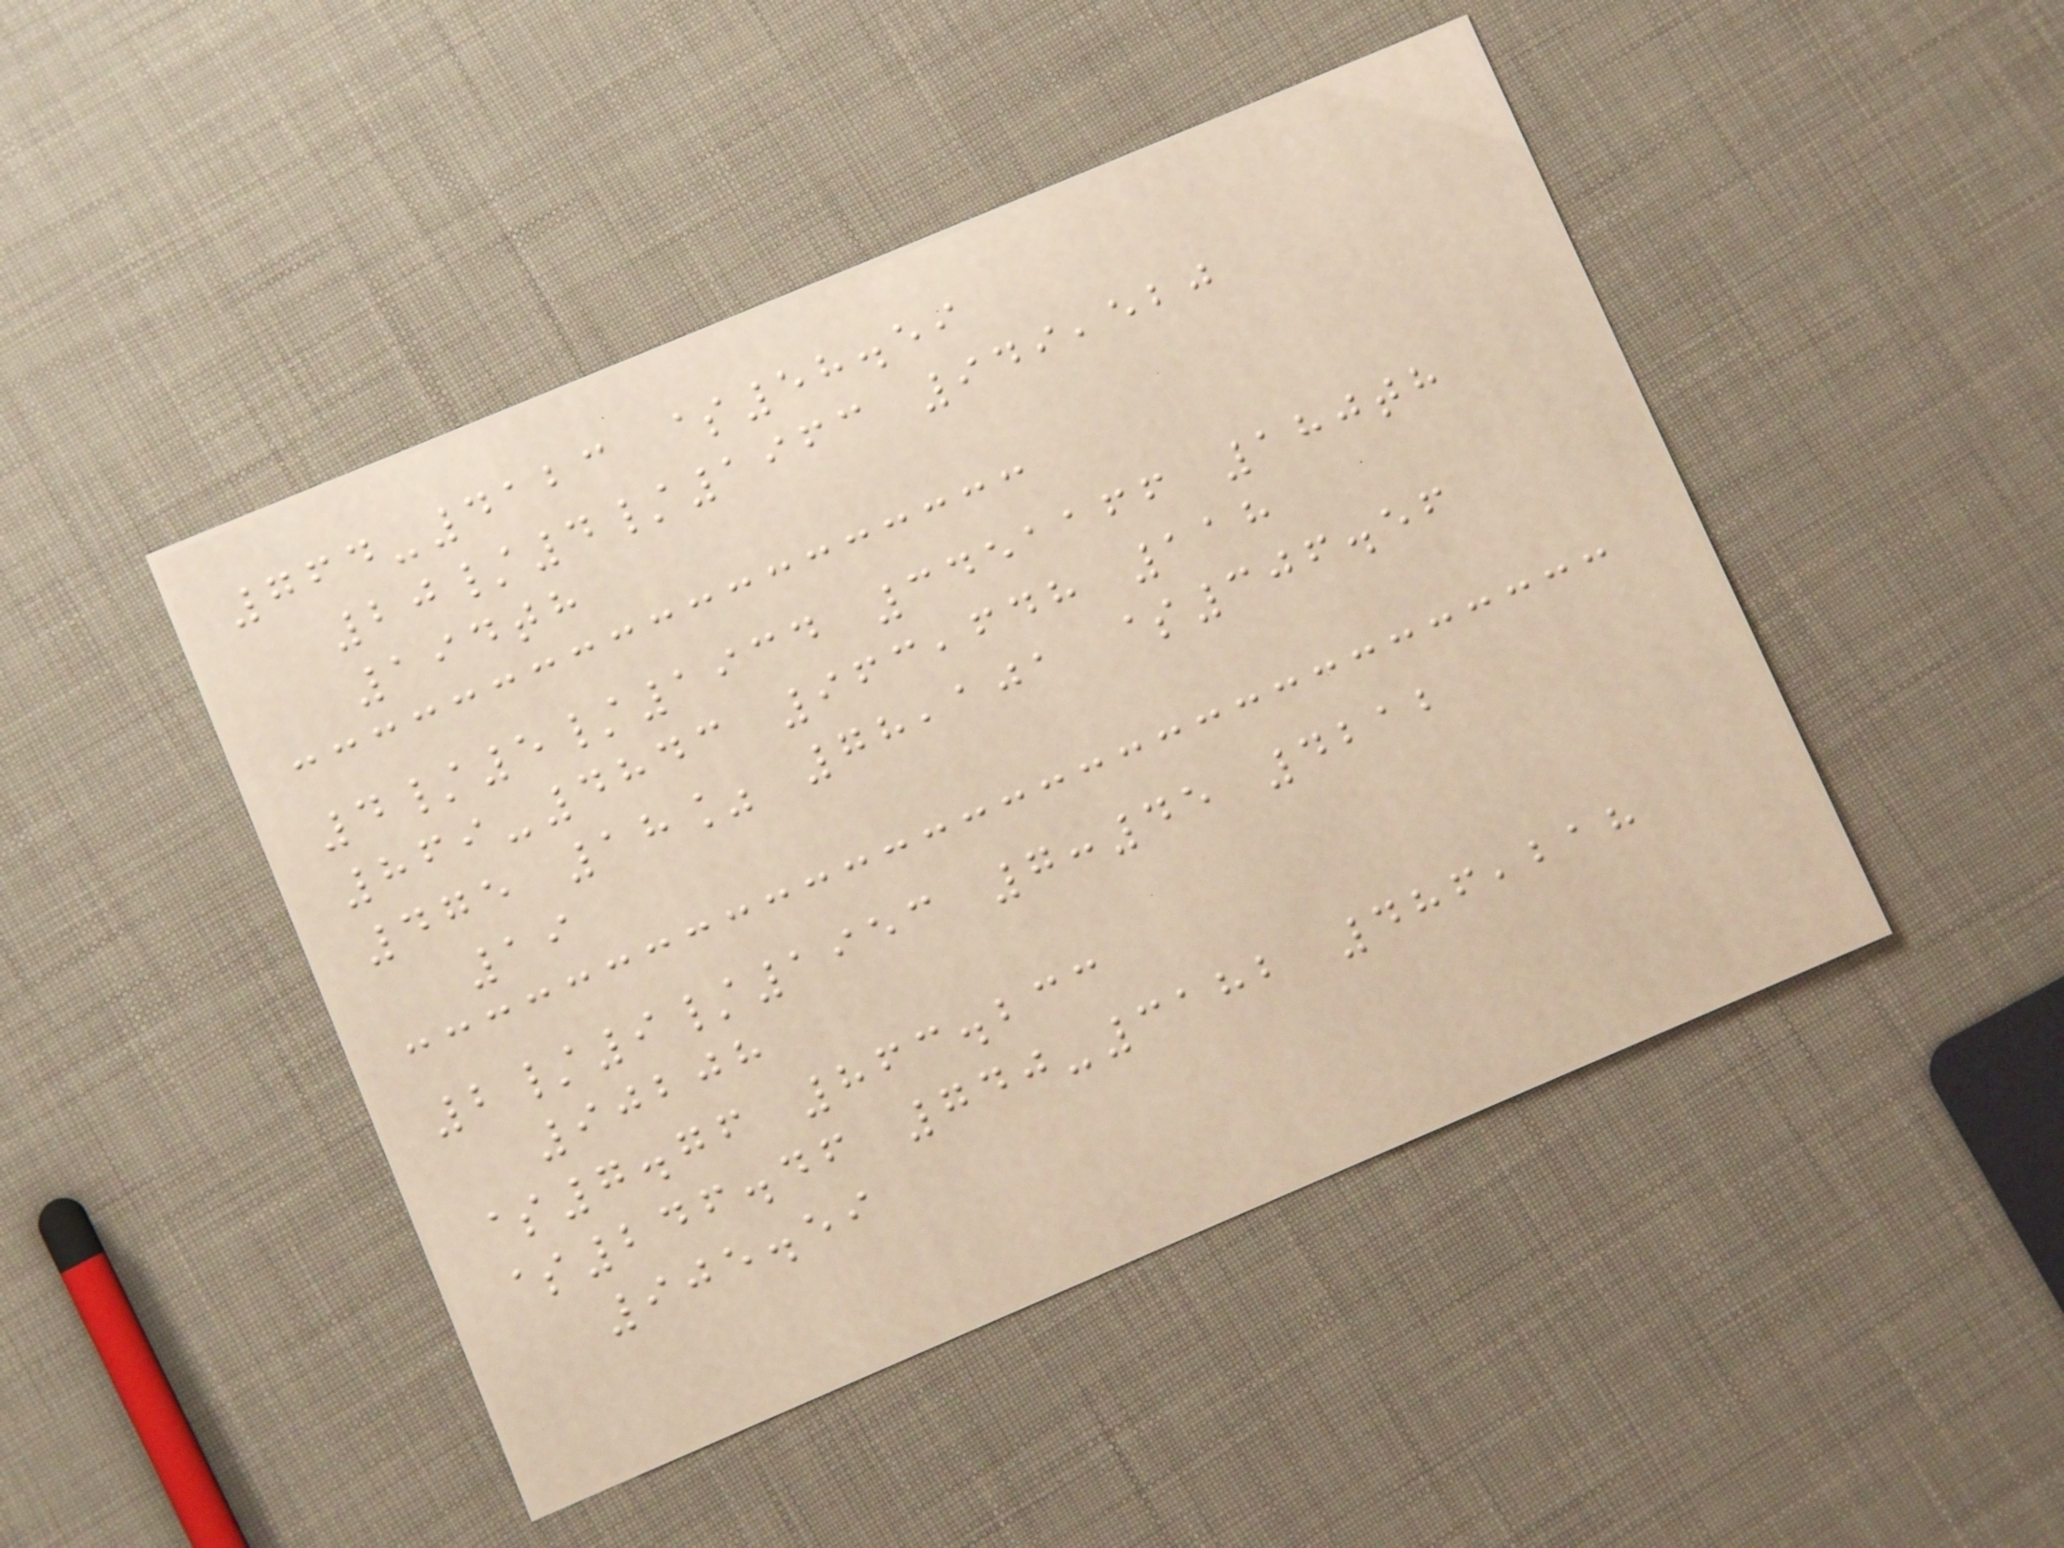764-4123 $58.59
20/4/1963 949,520
194th
4/5/1934 3451166 180th
869-4843 963,648 118
475 18% 78,101 $306.56
19
2/9/1953 7:45 4212
90208
$7.76 863.233
$246.46 740-3182 486,218
905.59
